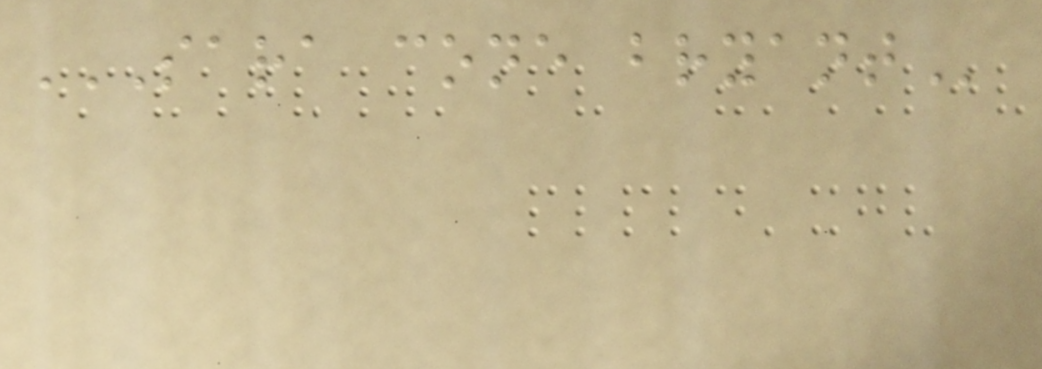SARA CONE BRYANT
